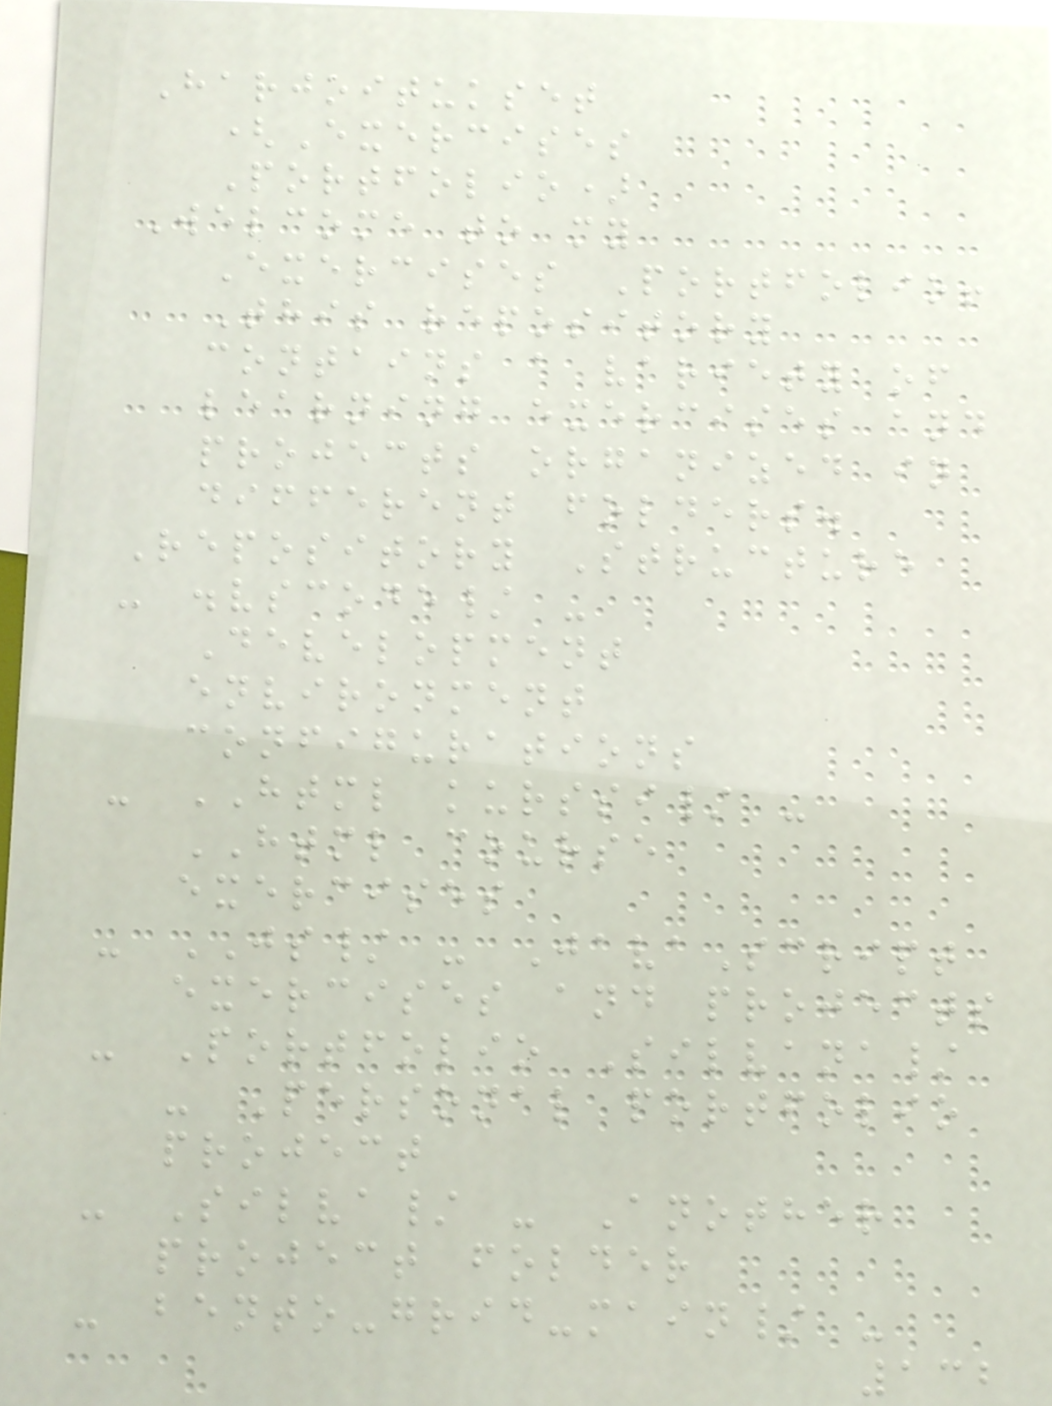Harjoitukset
(Exercises
Portfolio)
Welcome to my
Exercises Portfolio!
This repository
contains a variety of
learning exercises and
projects organized in
different folders.
Repository Structure
- .vscode/ -
Development
environment
configurations
- HTML kurssi/ -
HTML course
exercises
- JS/ - JavaScript
exercises and projects
- Portfolio Silvana/
- Personal portfolio
project
- Silva/ - Another
project folder
- bento-grid-main/ -
132
